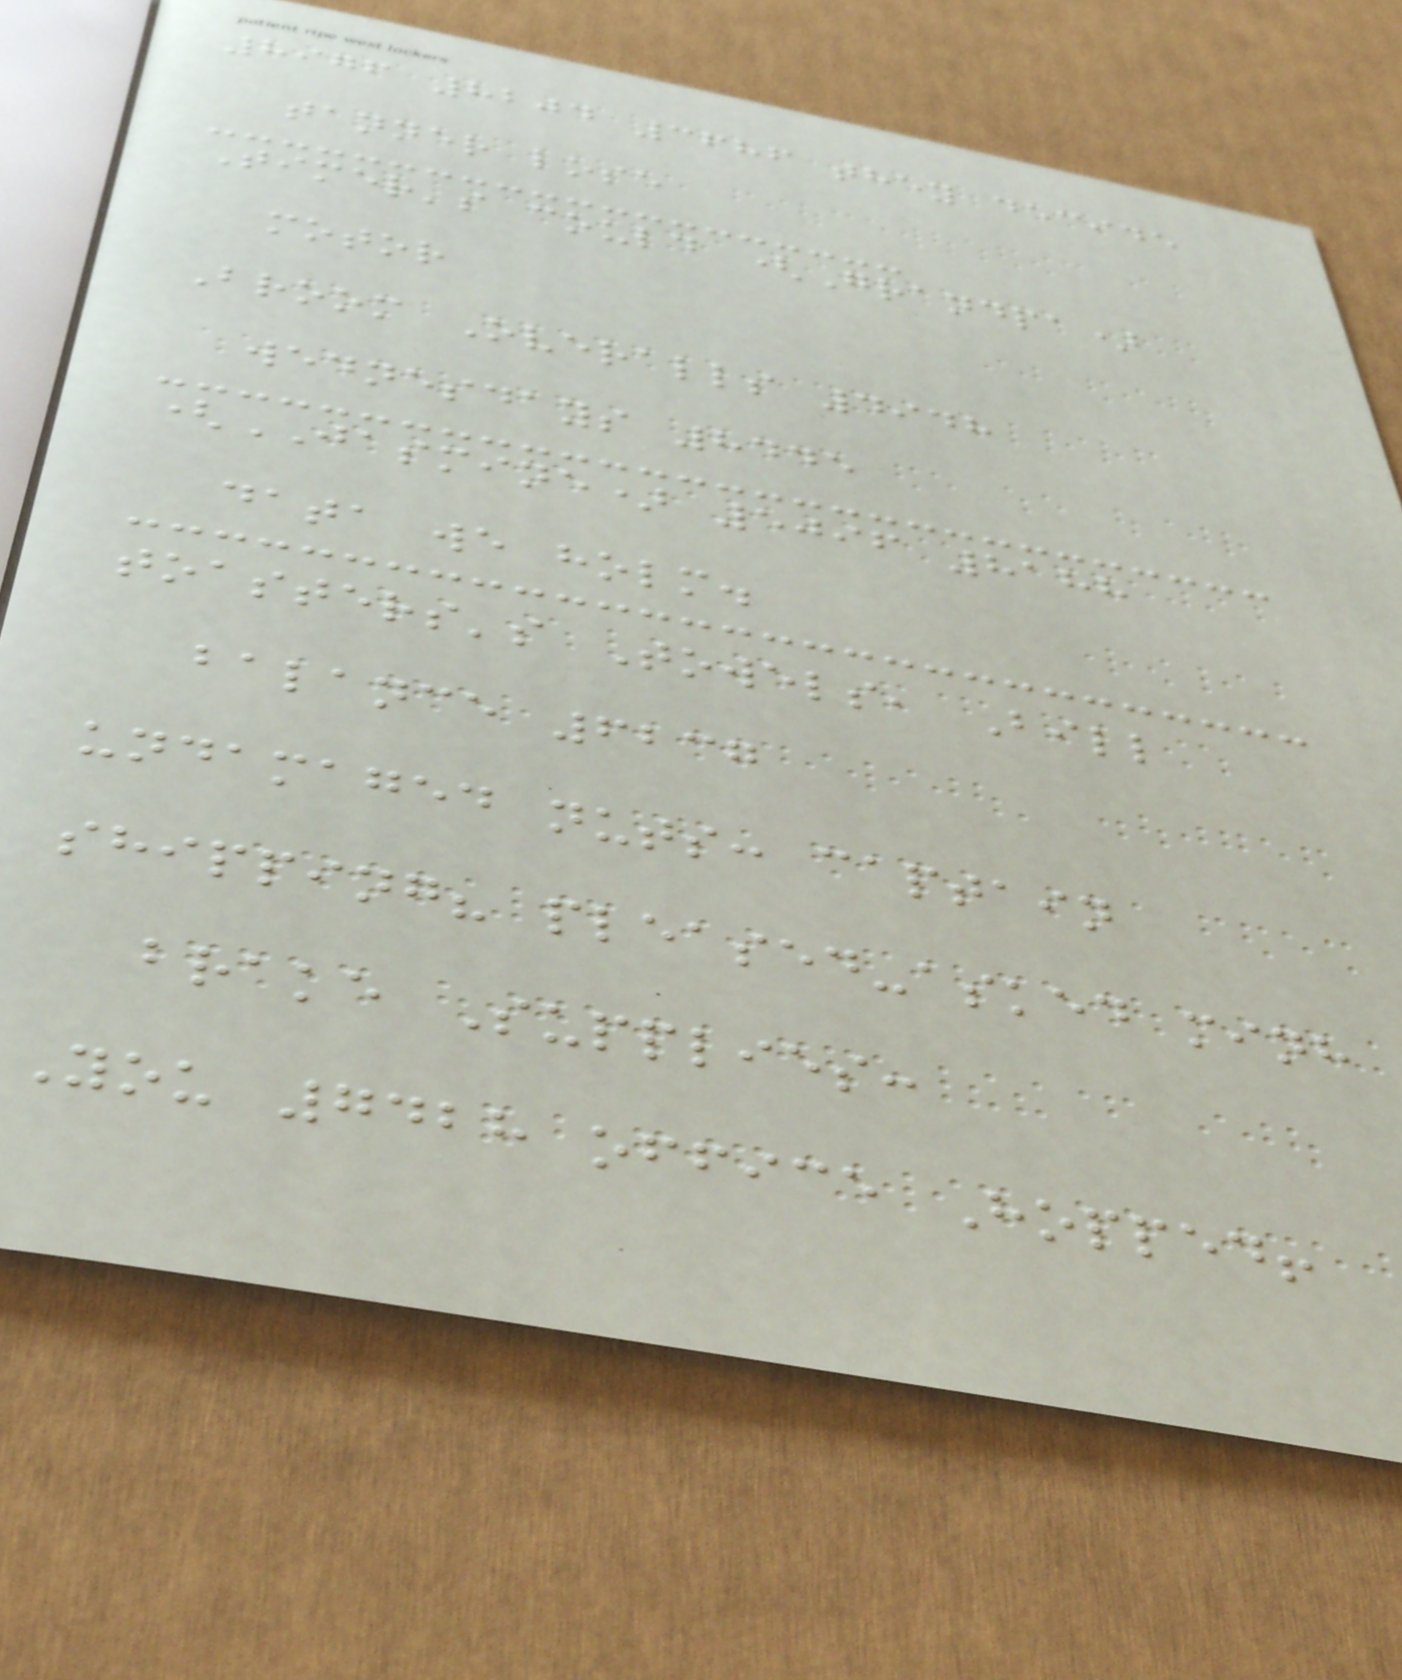8976 8204 3686 they decide
tanner lose
Timer's could (Grandpa)
motor
Broom Overalls 4948
wednesdays 8445
(JASMINE) 5096 8188
data we holm.
toasters's Towels, Bill
balance 6237
undamaged nuts: captain
shipping? pleased-asked minh
brake Supplies:
You 7428 office Hopped!
